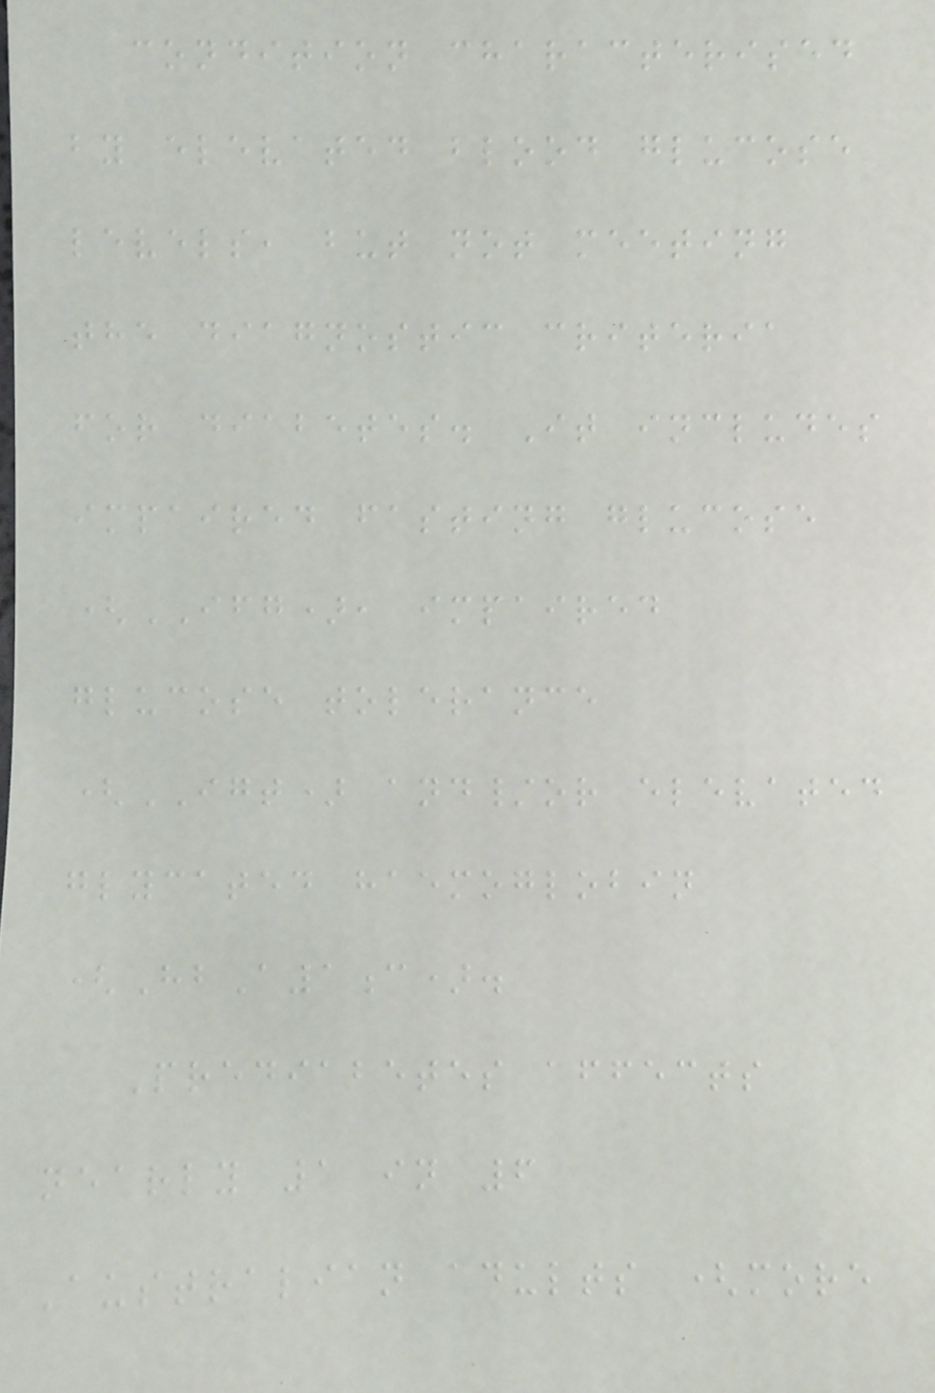condition characterised
by elevated blood glucose
levels, but not meeting
the diagnostic criteria
for diabetes. It includes
impaired fasting glucose
(IFG), impaired
glucose tolerance
(IGT) and/or elevated
glycated haemoglobin
(HbA1c).
Prediabetes affects
nearly 1 in 6
Australian adults (more
